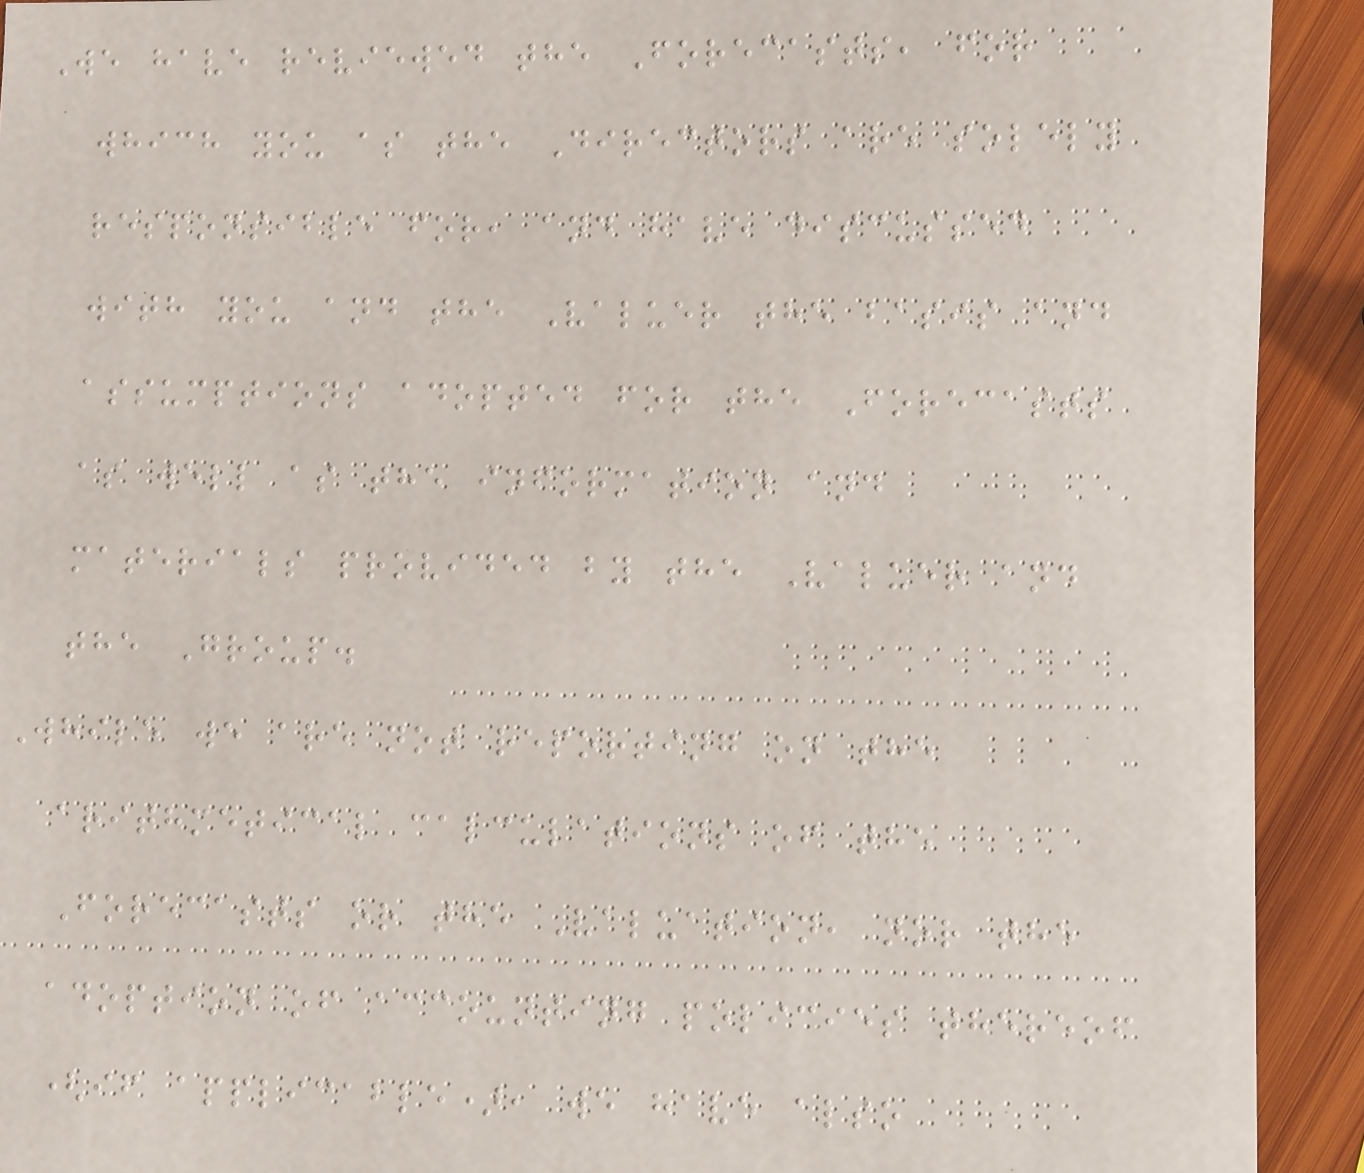We have reviewed the Forecasts, for
which you as the Directors are solely
responsible for, and have discussed
with you and the Valuer the basis and
assumptions adopted for the Forecasts
as well as the information and
materials provided by the Valuer and
the Group.
While we are not reporting on the
arithmetical calculations of the
Forecasts or the Valuation, nor the
adoption of accounting policies thereof
(if applicable), we have also
